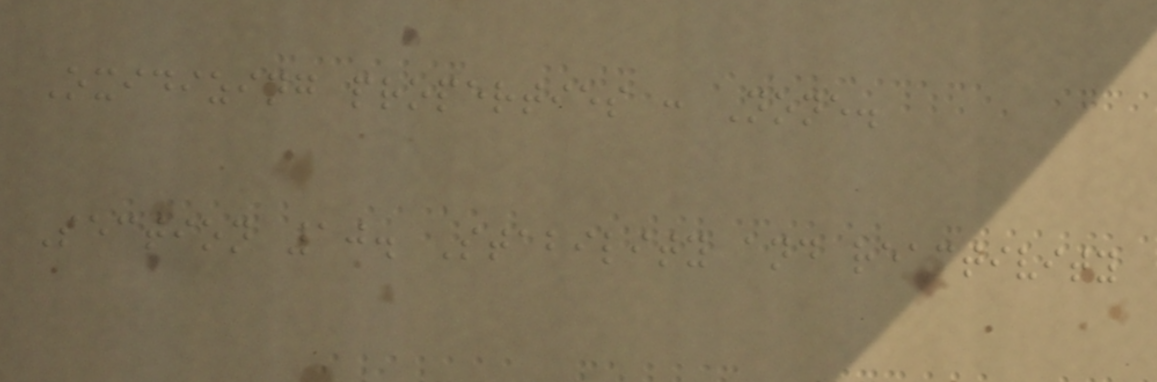Oxidizing properties : None.
Section 10. Stability and reactivity
